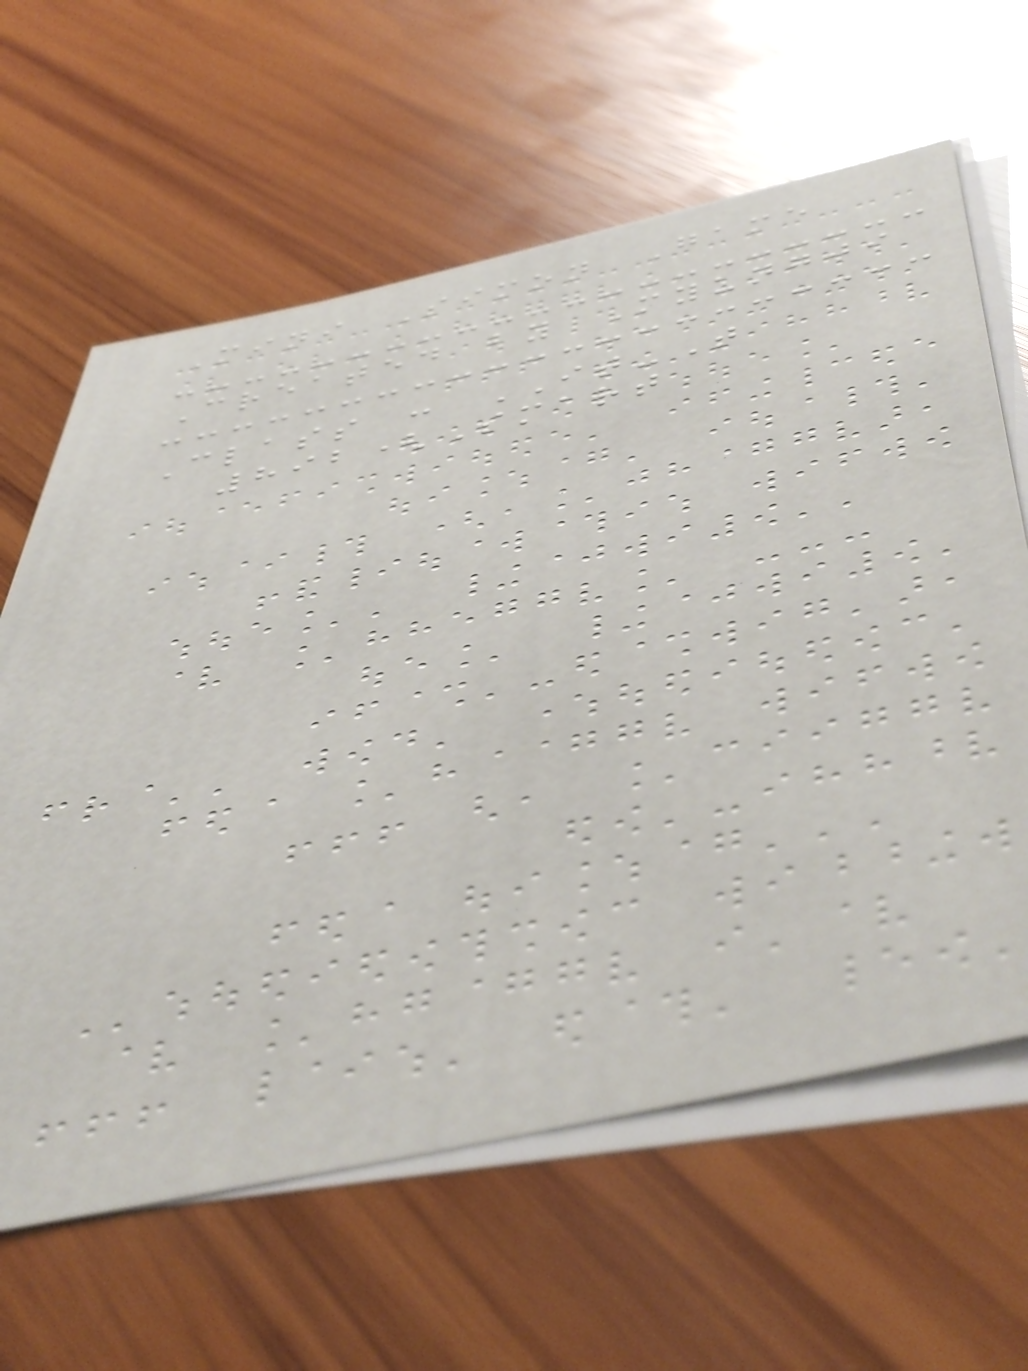Mini Simon Game
Created by Myungji
Class : IT-T
892(Smart
